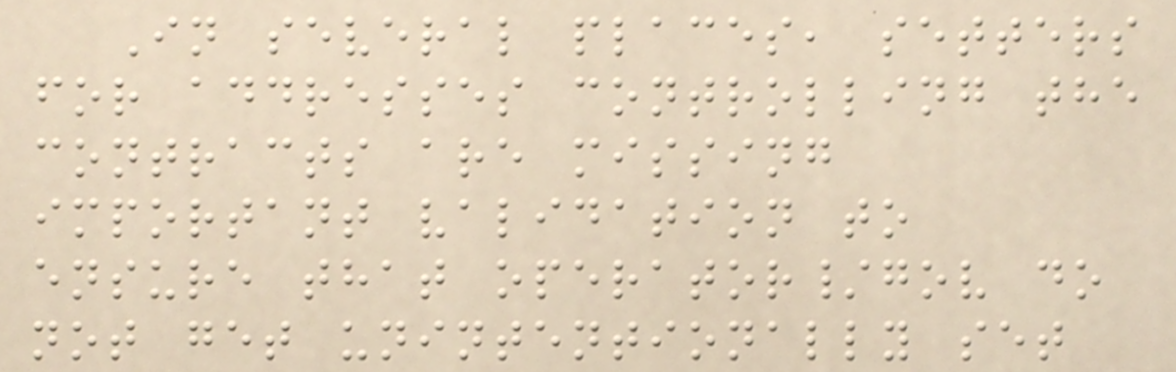In several places, setters
for addresses controlling the
contracts are missing
important validation to
ensure that operator/gov do
not get unintentionally set
